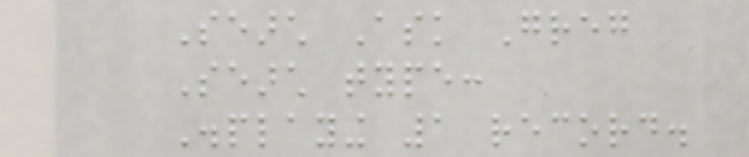Search Ask Greg
Search type:
Displaying 1 record.
